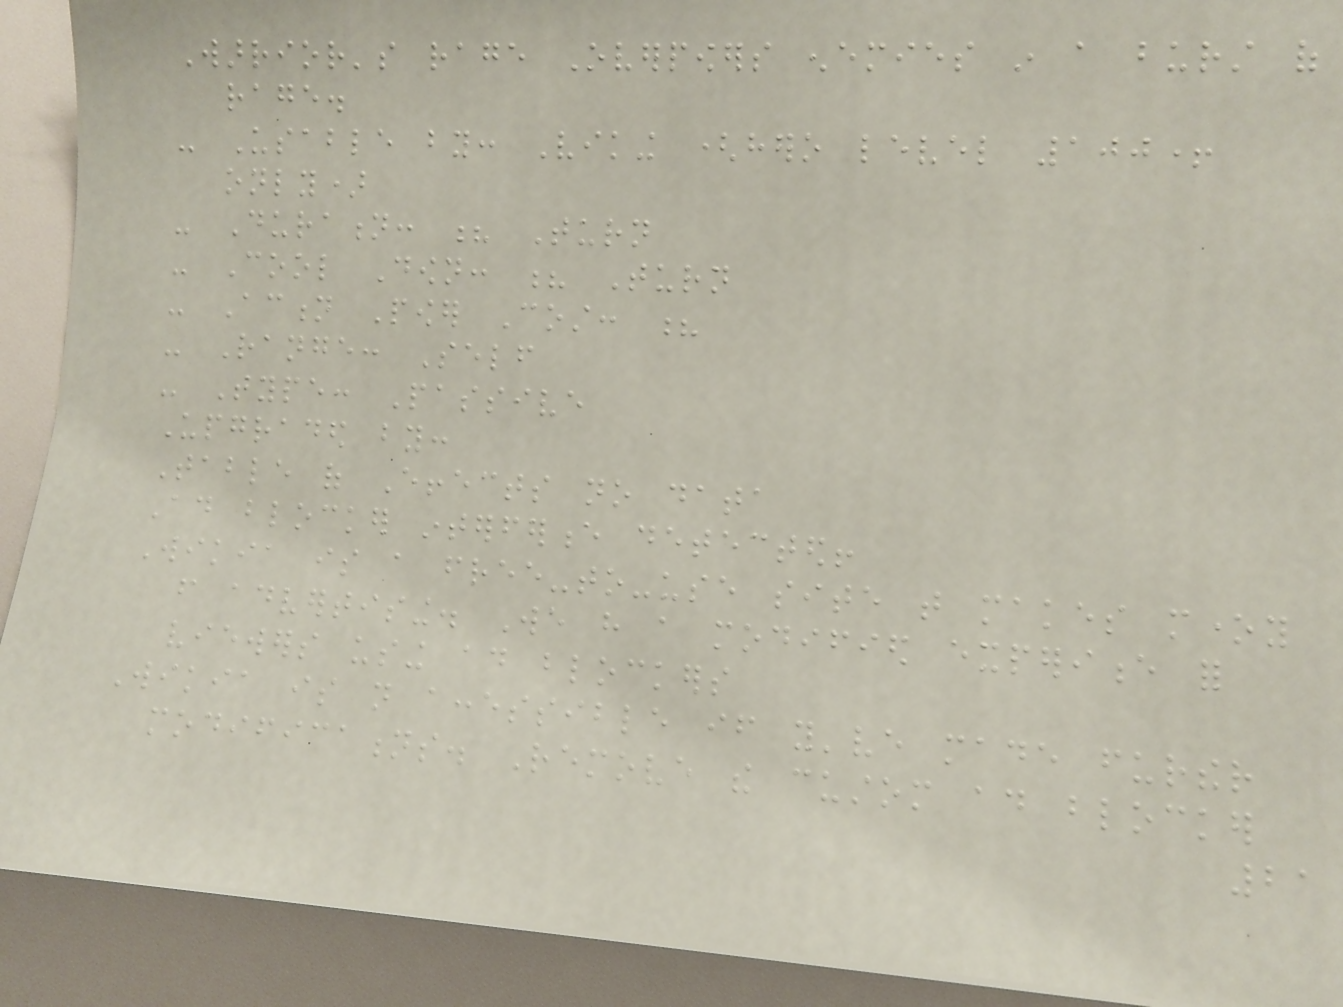Warrior's rage Overpowers enemies in a burst of
rage.
- Usable by: Viking (hero level 100+
only)
- Duration: ? Turn
- Cool Down: ? Turn
- Action Power Cost: ?
- Range: Self
- Type: Passive
Upgraded by:
Table of Effects no data
Ad blocker interference detected!
Wikia is a free-to-use site that makes money
from advertising. We have a modified experience for
viewers using ad blockers
Wikia is not accessible if you've made further
modifications. Remove the custom ad blocker
21
